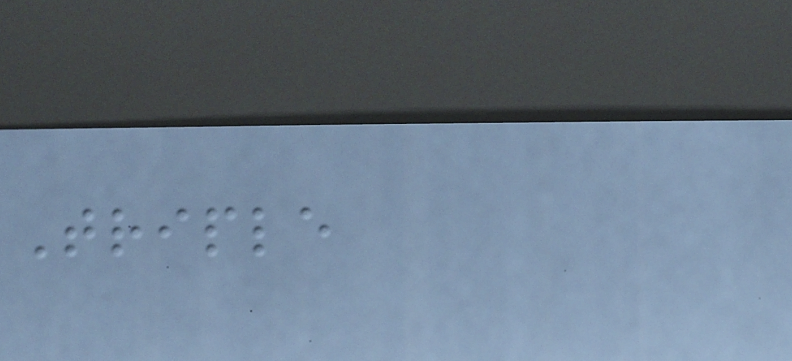Triple
